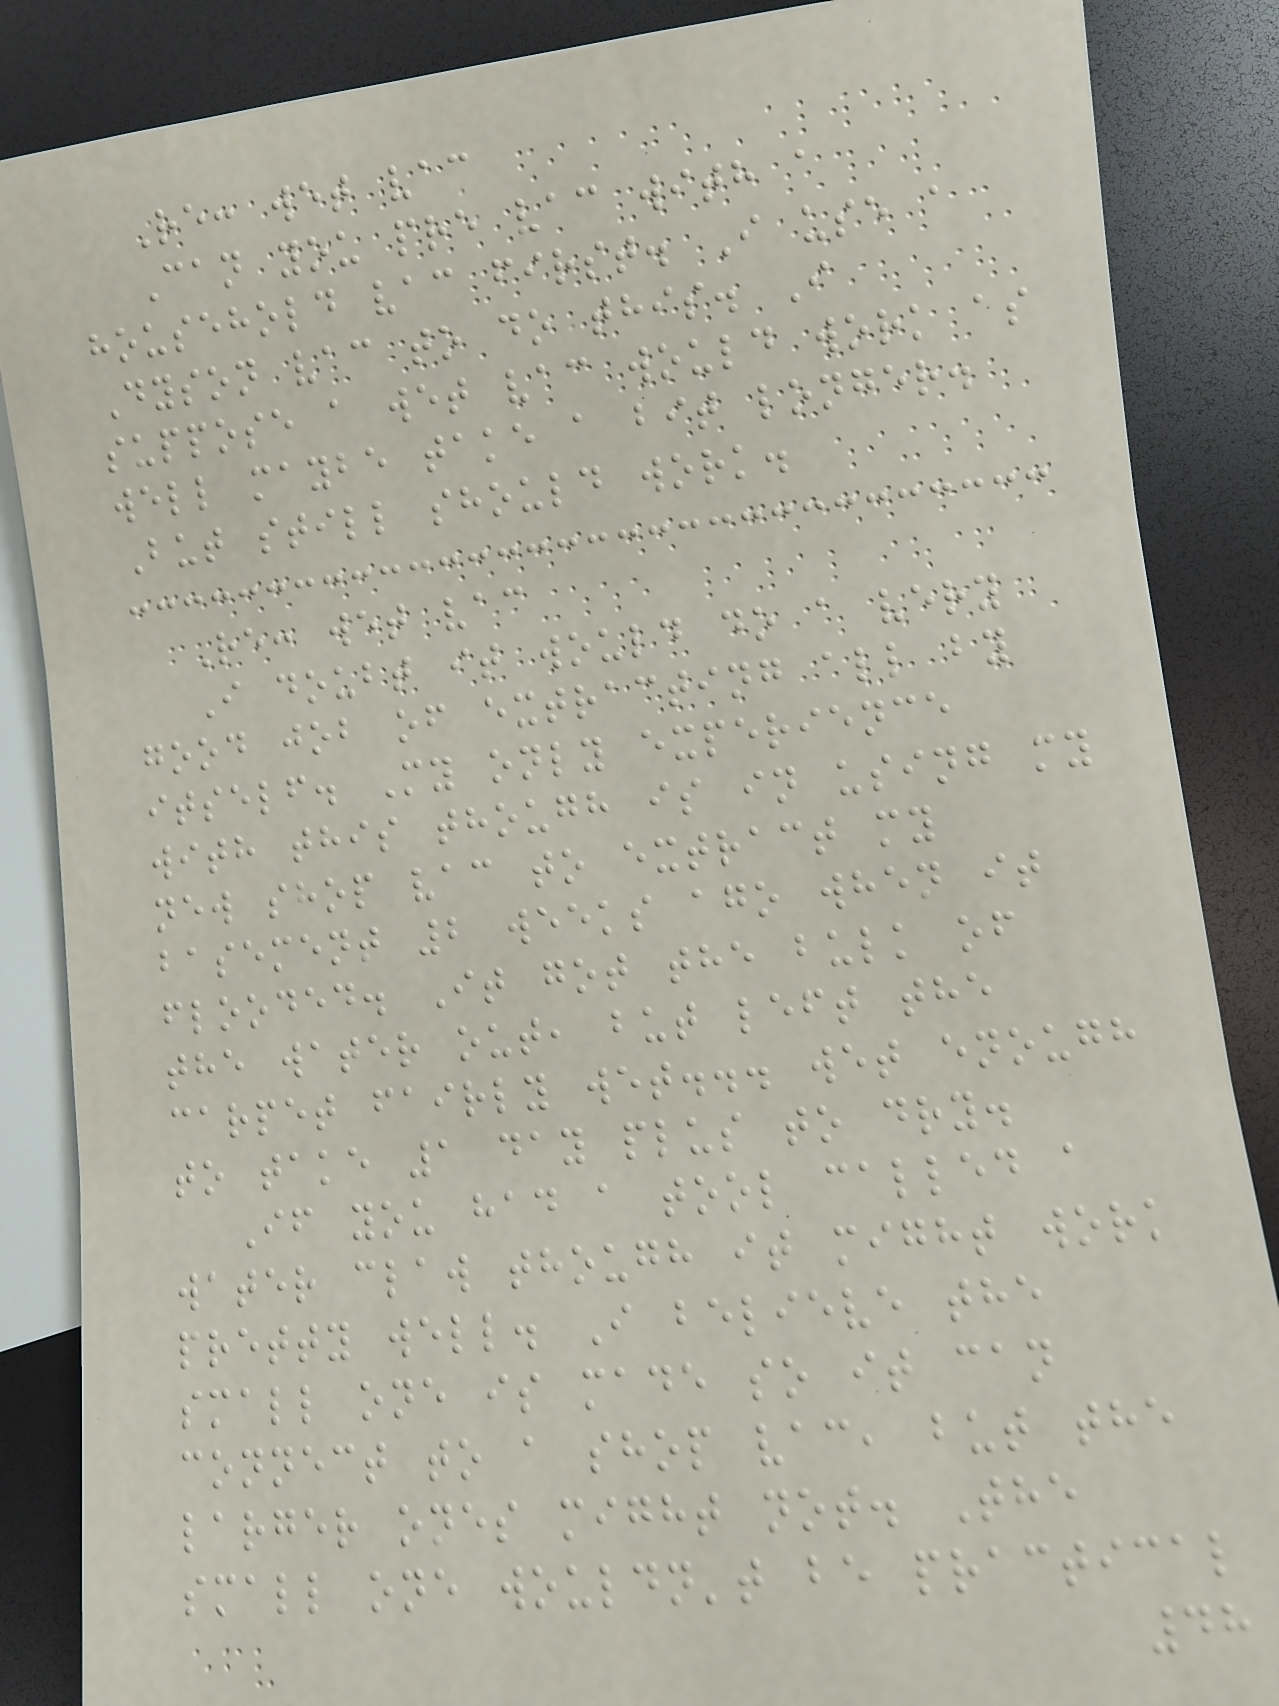Re: wet vac
Can you pre vac with a
household vac first. I use a
Dyson vac to do this. I
suppose a wet vac would work as
well maybe take a bit longer.
But still should work.
Re: wet vac
I doubt it would do a very
good job of extracting all by
itself. My only experience
with this though is in using my
new shop vac to extract my
basement 2 weeks ago when it
flooded. It got the bulk of
the water out, but left the
carpet fairly wet... wet enough
to take 1 day plus to dry.
If you had a tool called a
water claw though it might work
pretty well. I believe the
small one is made so it can
connect to a shop vac, but the
larger ones might not. The
small one wouldn't be practical
48
